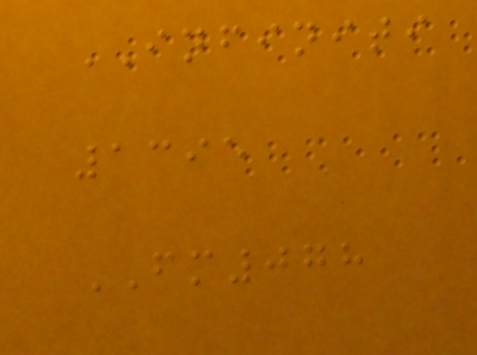INFINITI
1395
FM078
